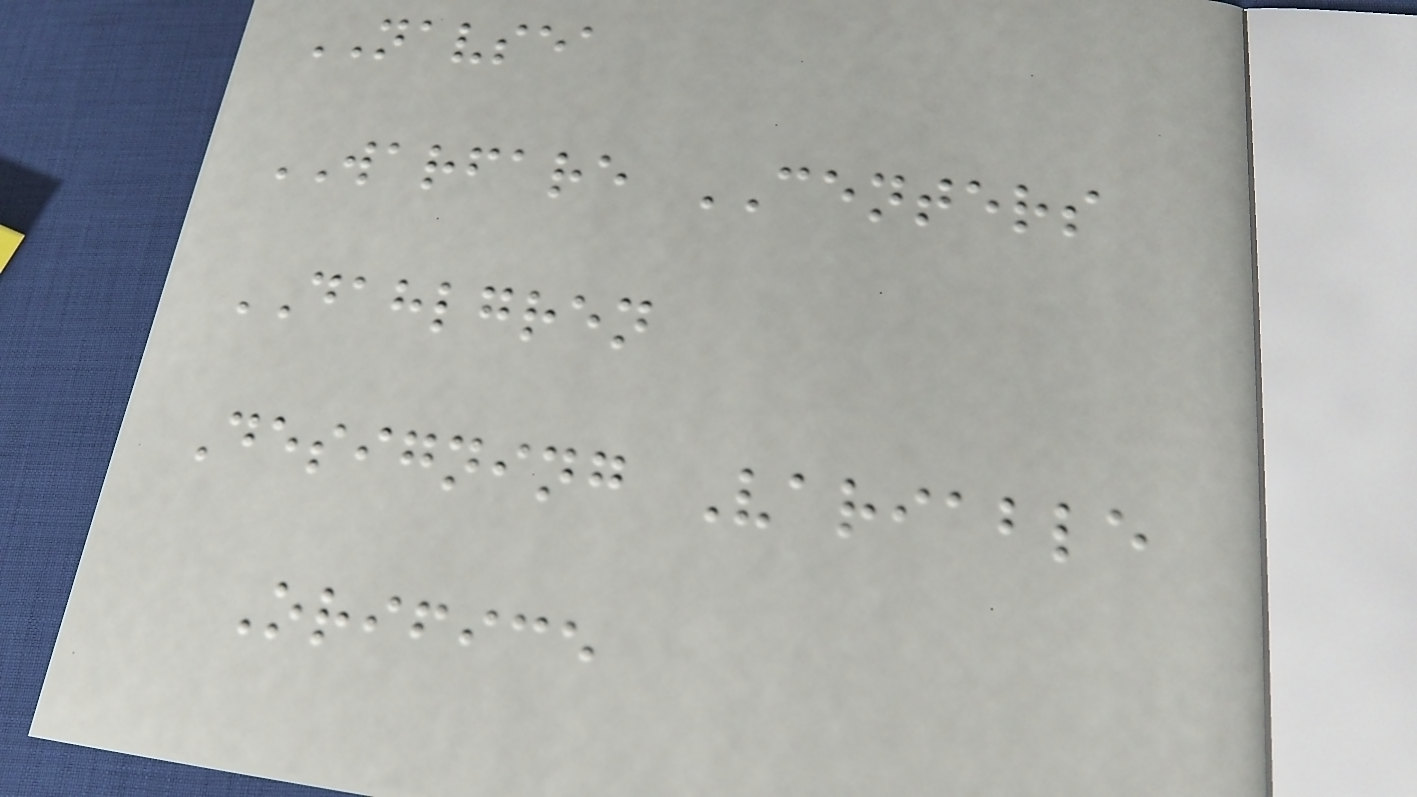NAVSEA
WARFARE CENTERS
DAHLGREN
Designing Variable
Orifice
